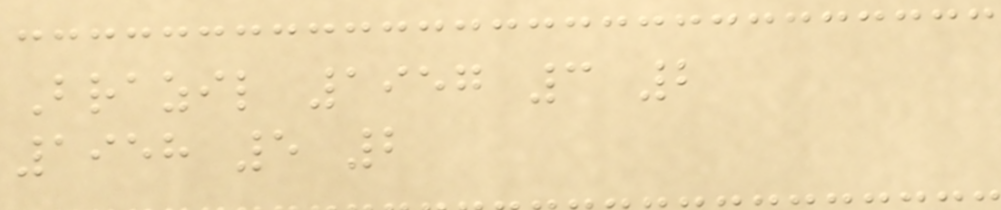Brazil 1957 3 2
1958 5 2
